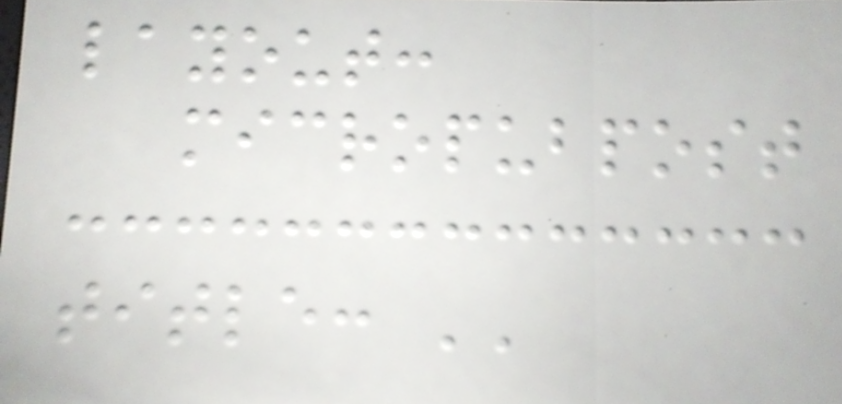layout:
micropubpost
title: ''
